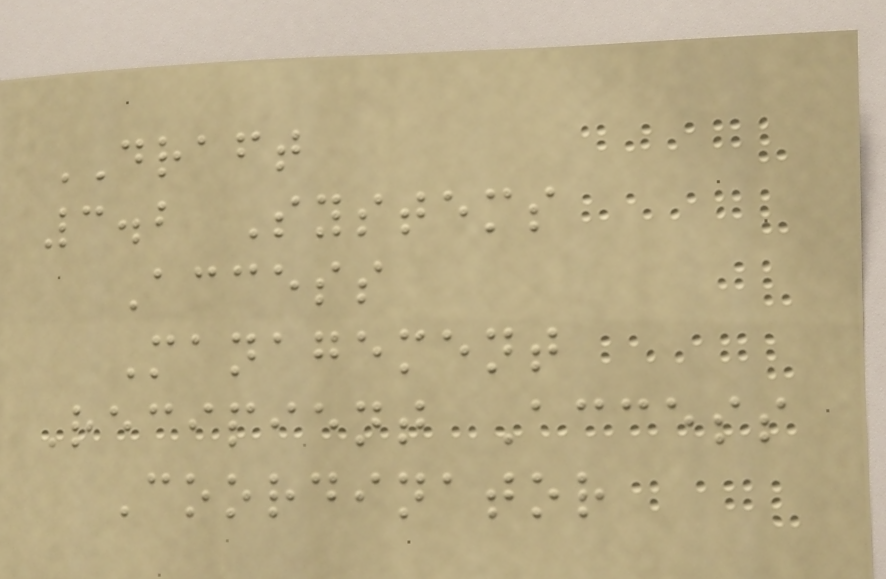DRAFT
3.2 Systems
Access
Management
Recipient Access
Coordinator
